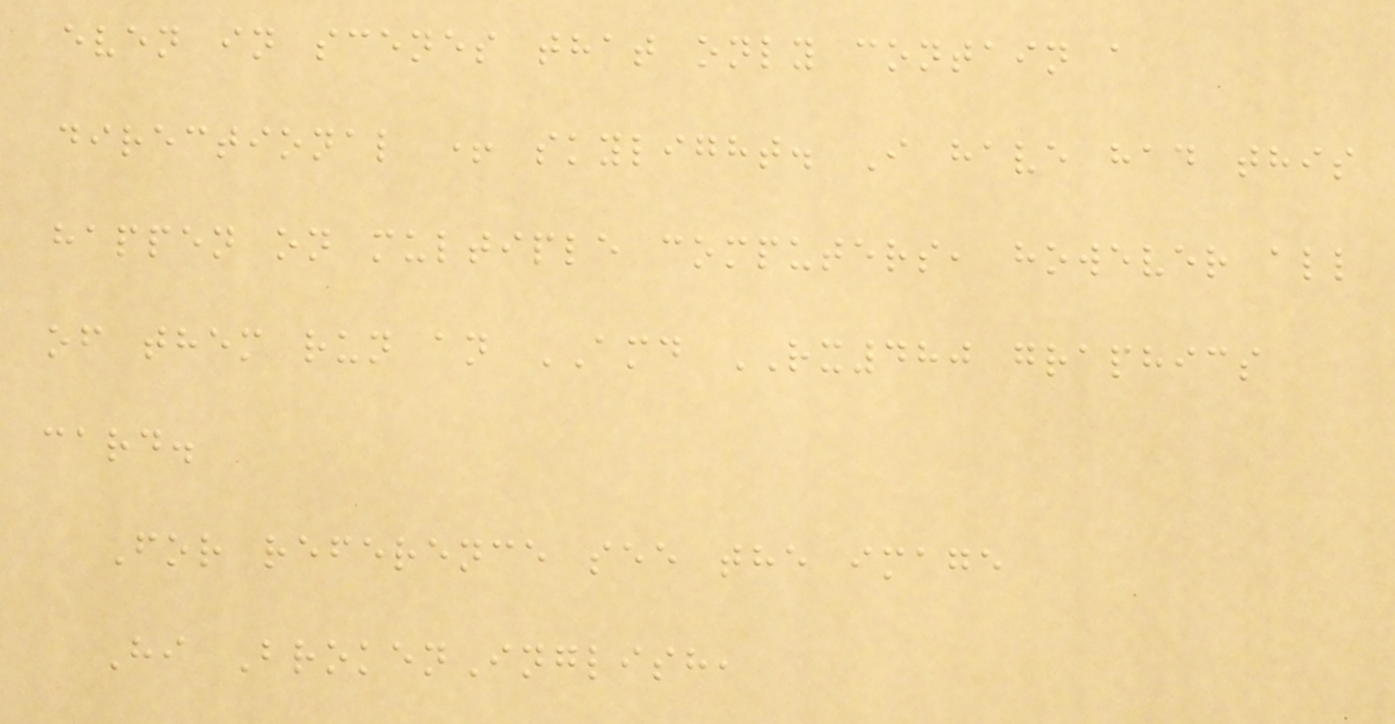even in scenes that only contain a
directional + skylight. I have had this
happen on multiple computers, however all
of them run an AMD RX480 graphics
card.
For reference see the image
Hi BrokenInglish,
